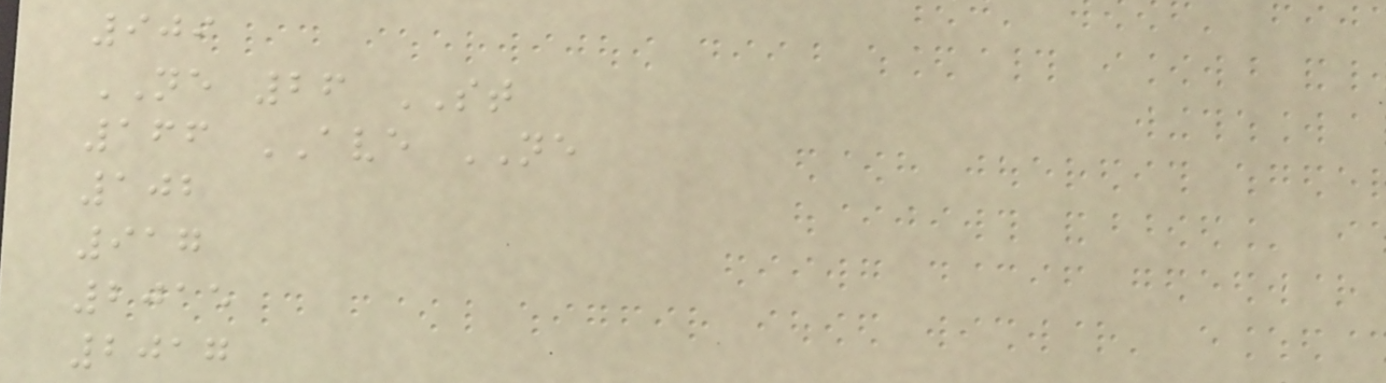909
NE 26 ST
166 AVE NE
102
917
2015
2017
